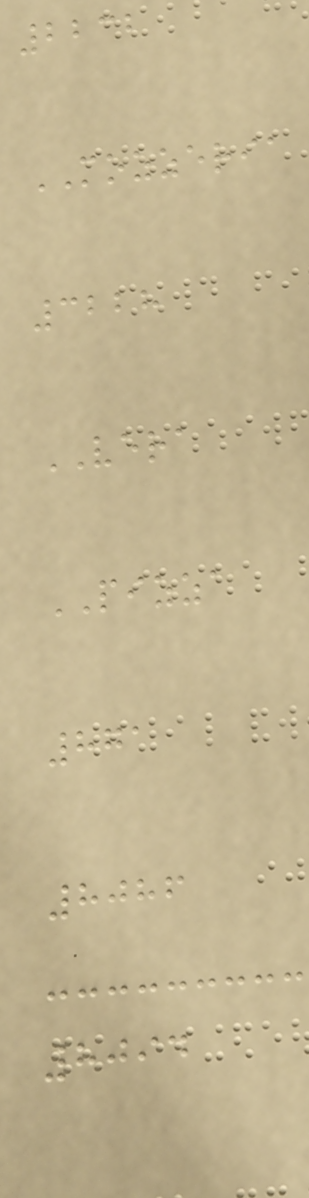2232
MOZZERIA
3228
VERA
PIZZA
871
8086
8094
